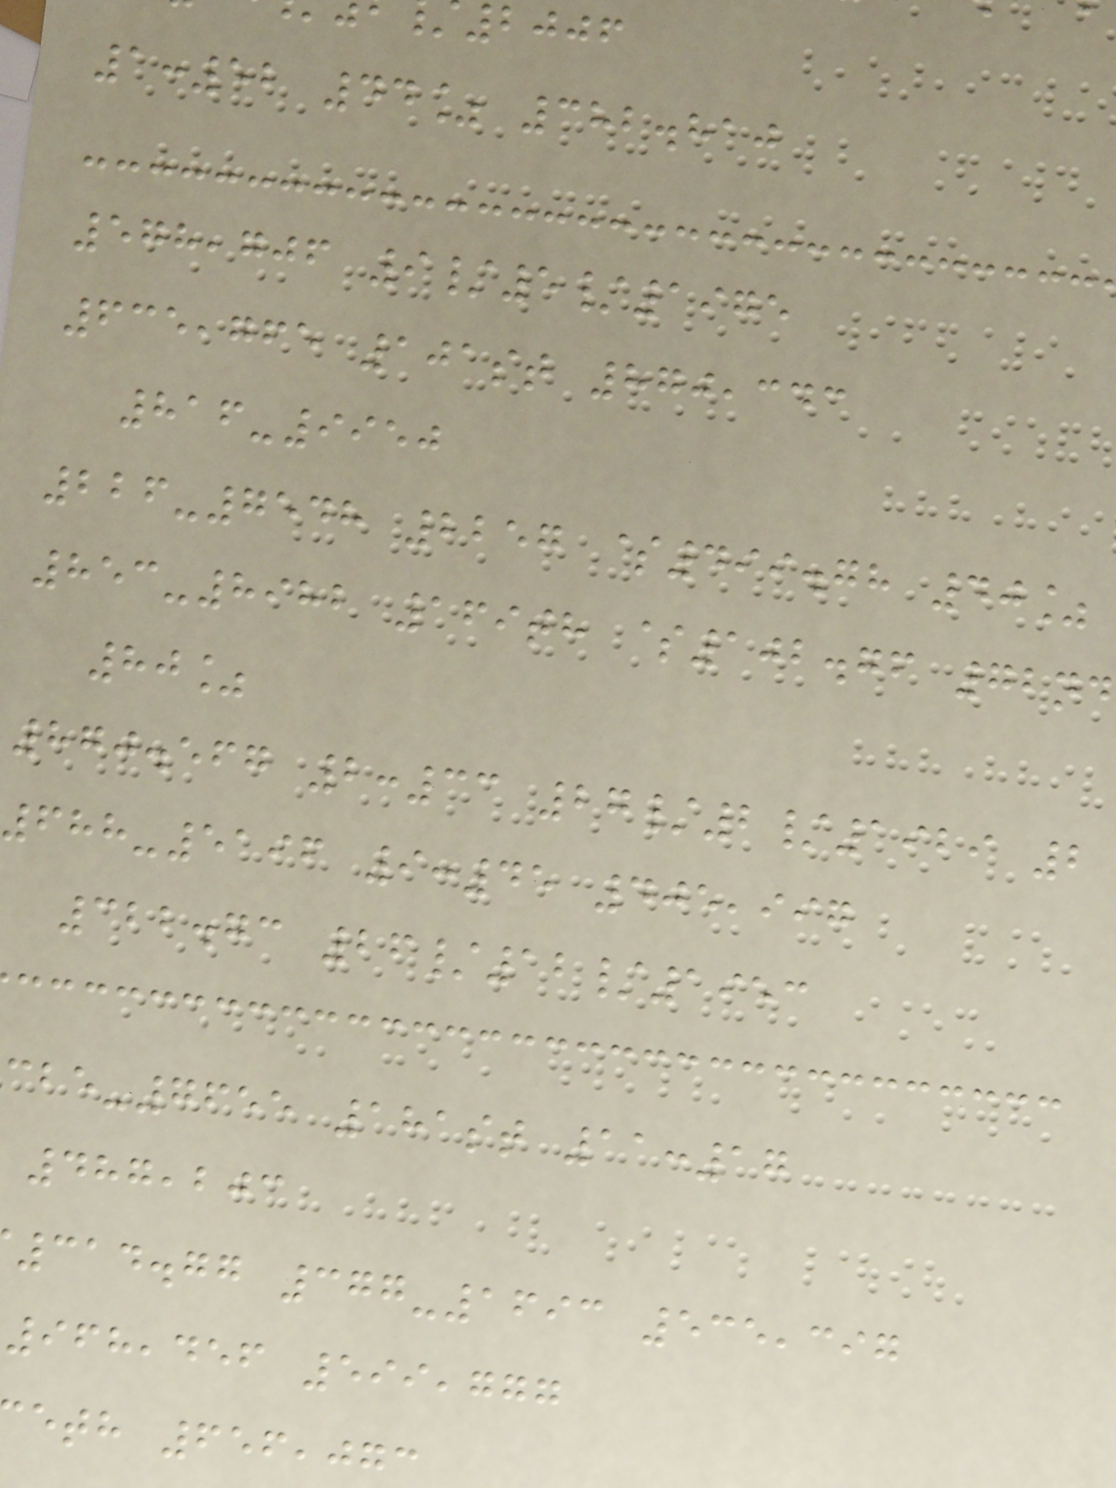2006
1:52 44% 382.810
578,706 9/5/1975
635,765 101st 870,343
816-9950
226-7548 2257 $499.78 40%
853-8982 169th $102.76 72nd
80%
870.567 2:33 27/2/1929 2
688-5196 9:45 405,997
322.73 26/12/1953
-7655 181st 11:17
487,203
314.77 377-1693 535,397
968,456 599,777
eth 656,073
